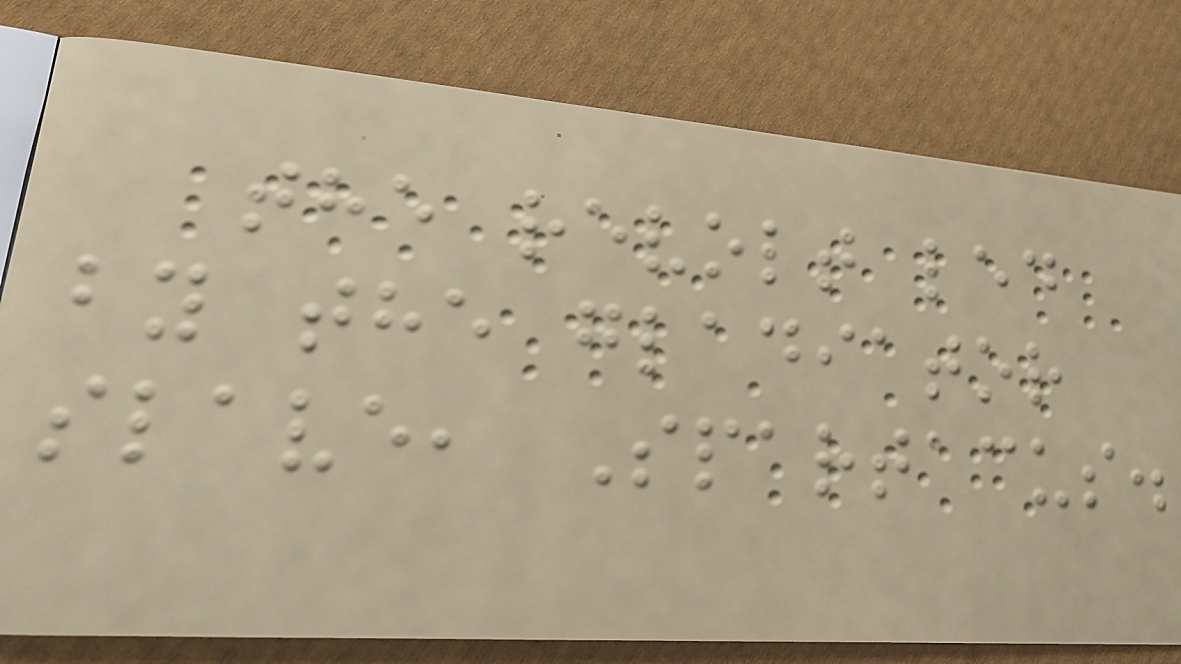the revolt led
by the gladiator
slave, Spartacus.
